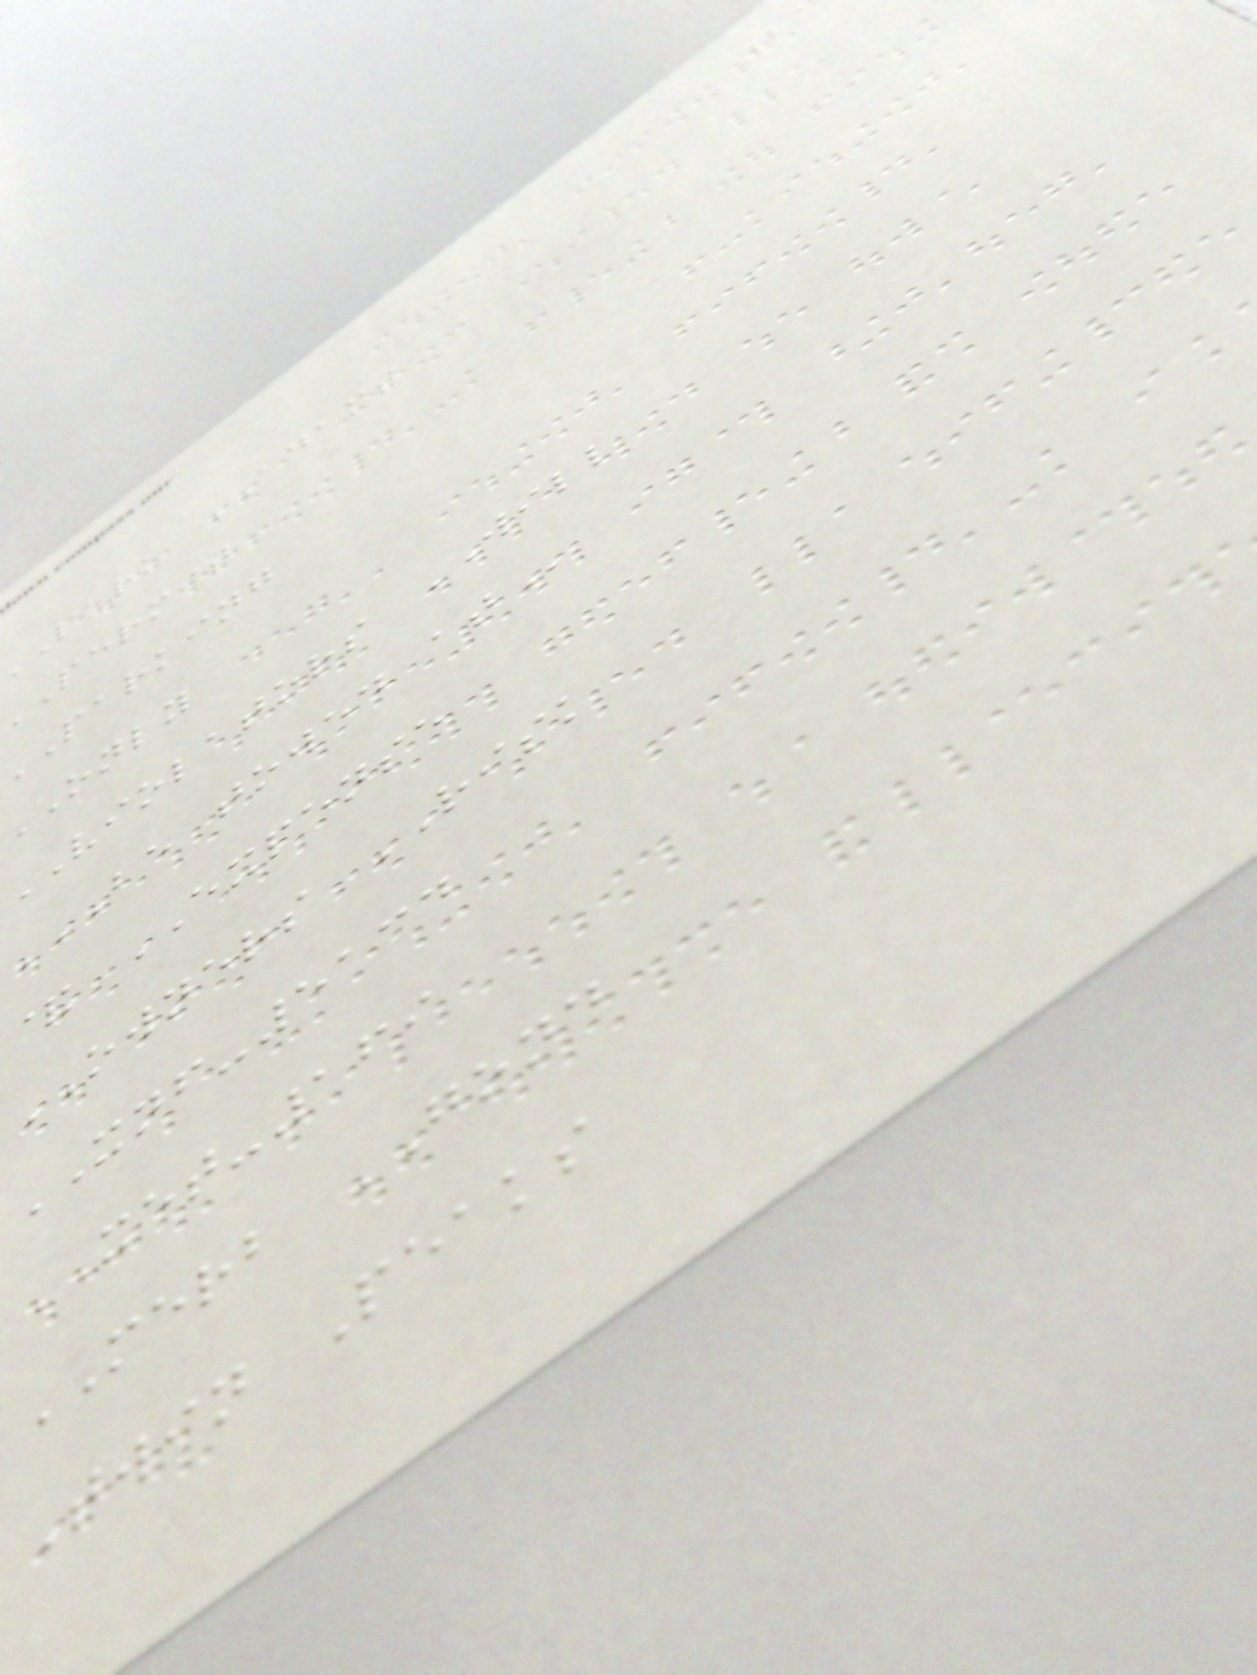park ADAMS
permit
parking
ONLY
VIOLATORS WILL
BE TOWED AT
& EXPENSE
OWNERS RISK
XNF-5134
XET-169
MERB GOND
Twin Peaks
